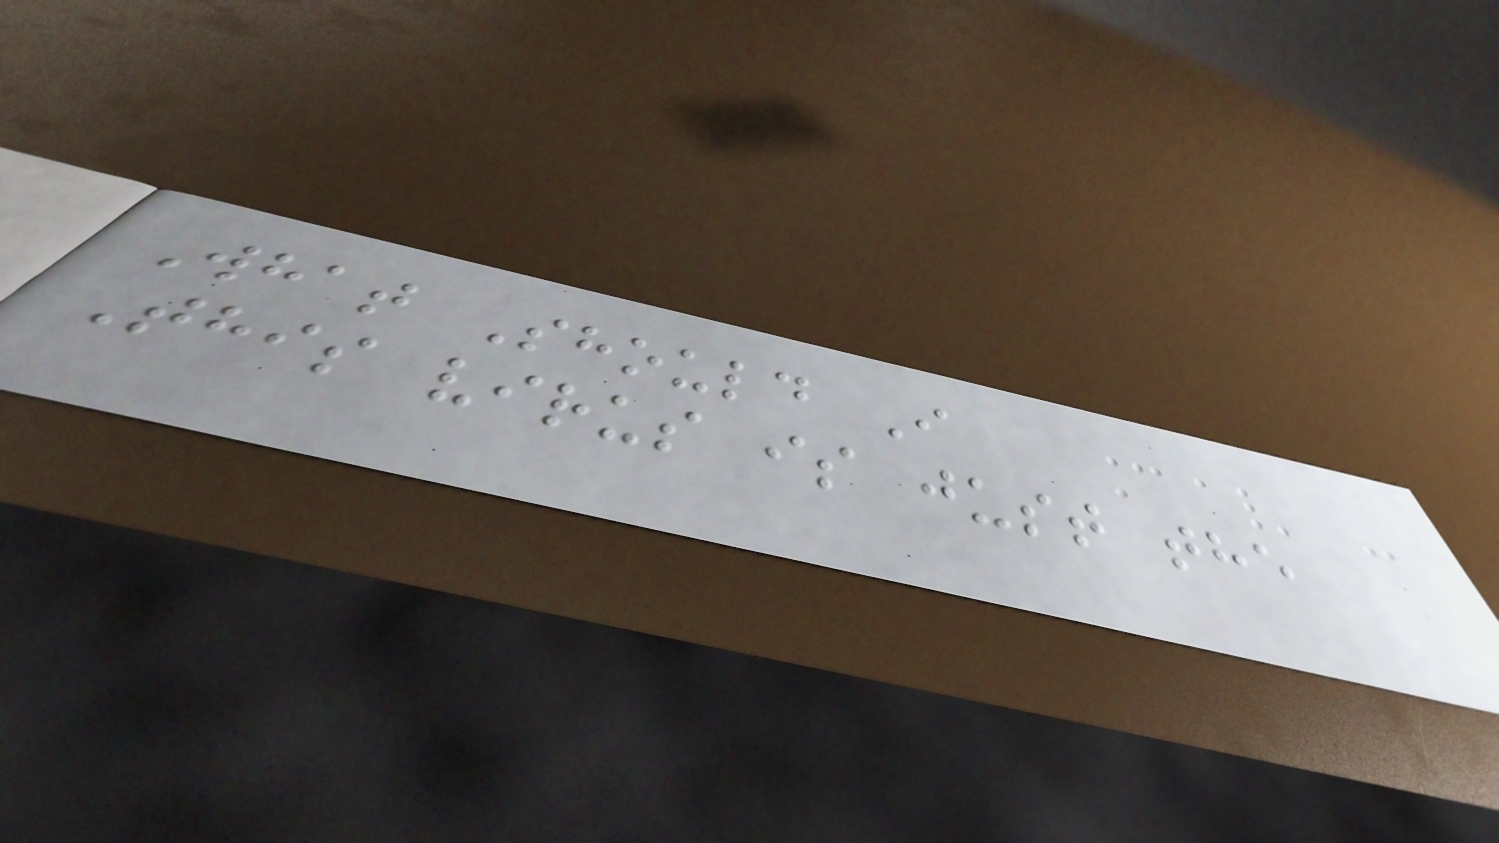What Should I
This virus is just the
